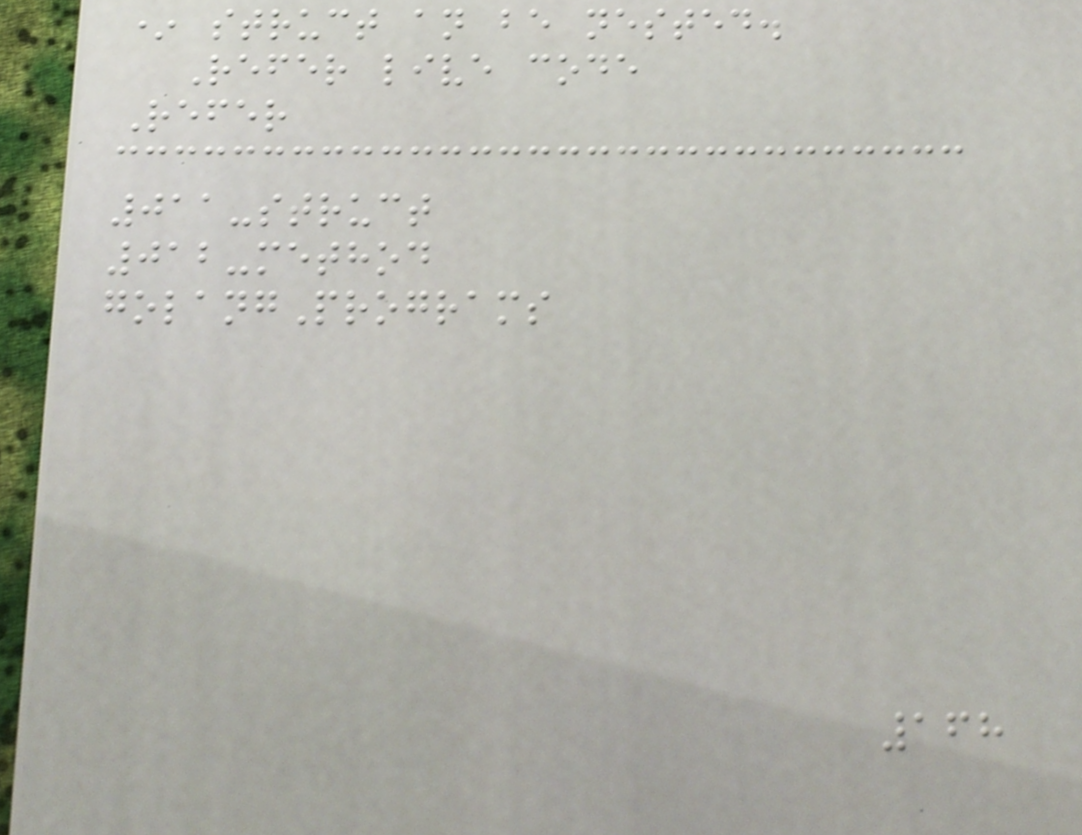* struct an be nested.
Refer live code
Refer
011-struct
012-method
golangPrograms
168
